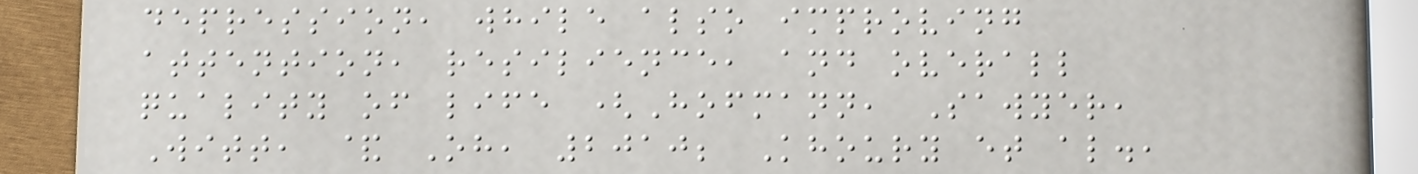depression, while also improving
attention, resilience, and overall
quality of life (Hofmann, Sawyer,
Witt, & Oh, 2010; Khoury et al.,
